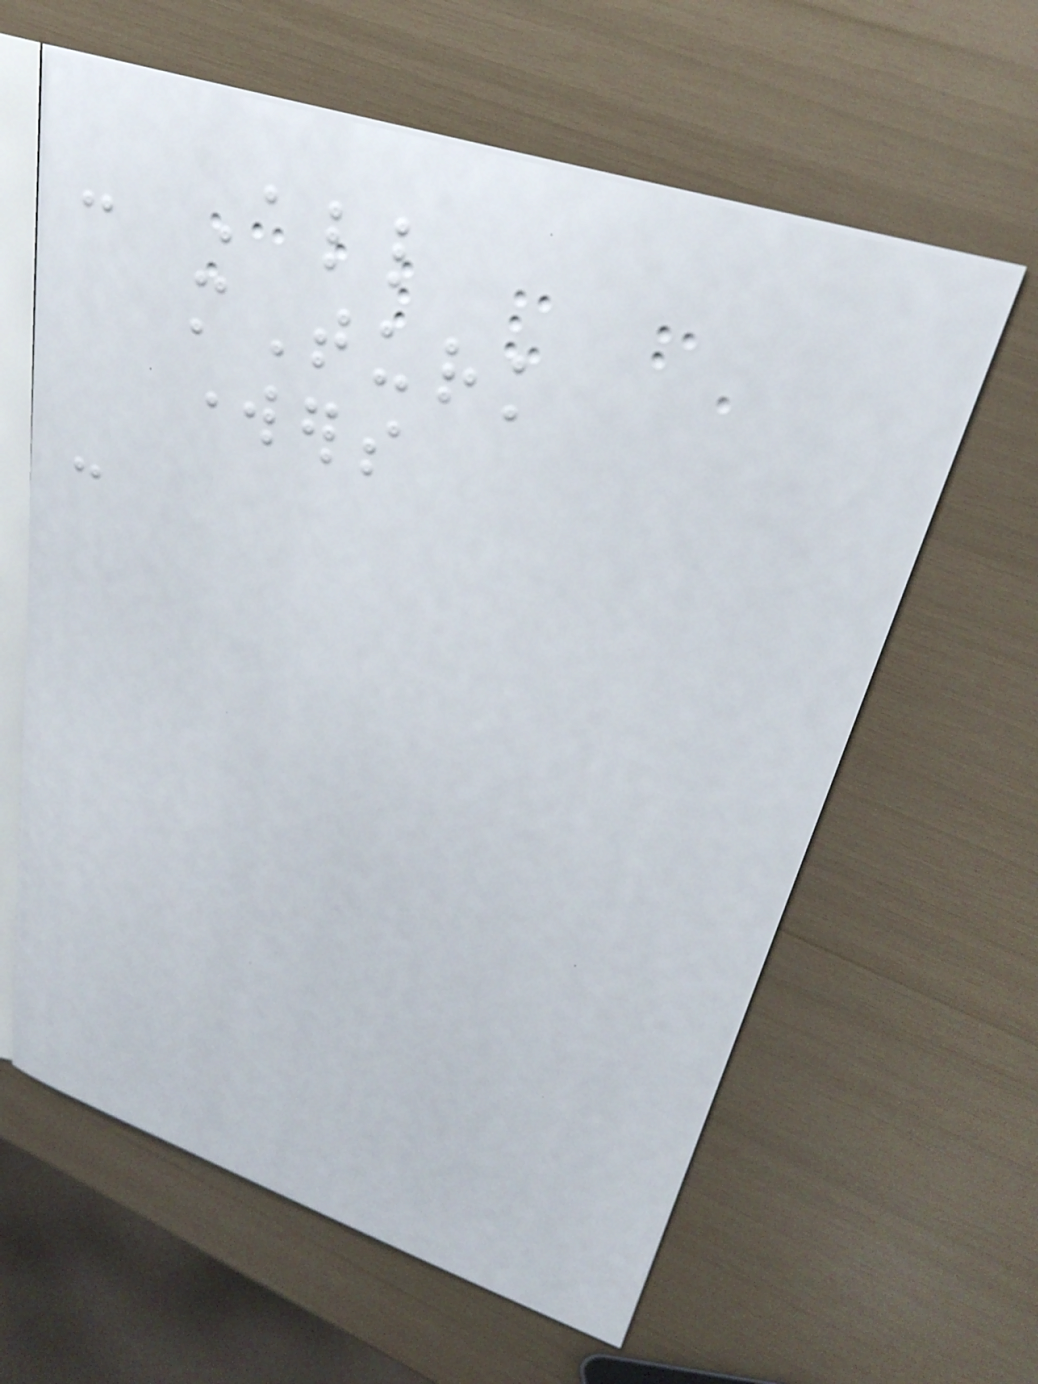- All
mTurk
workers
-
